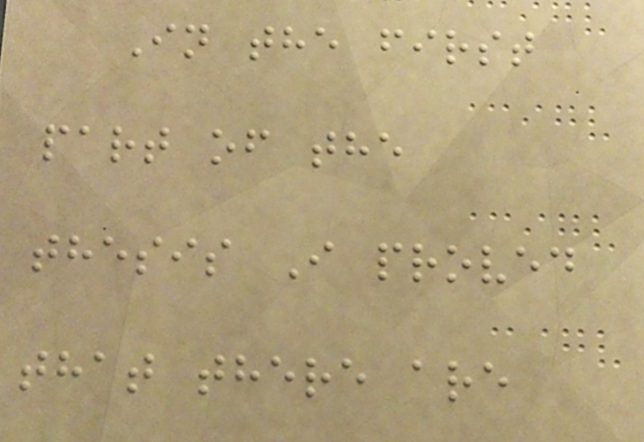In the first
part of the
thesis I proved
that there are
